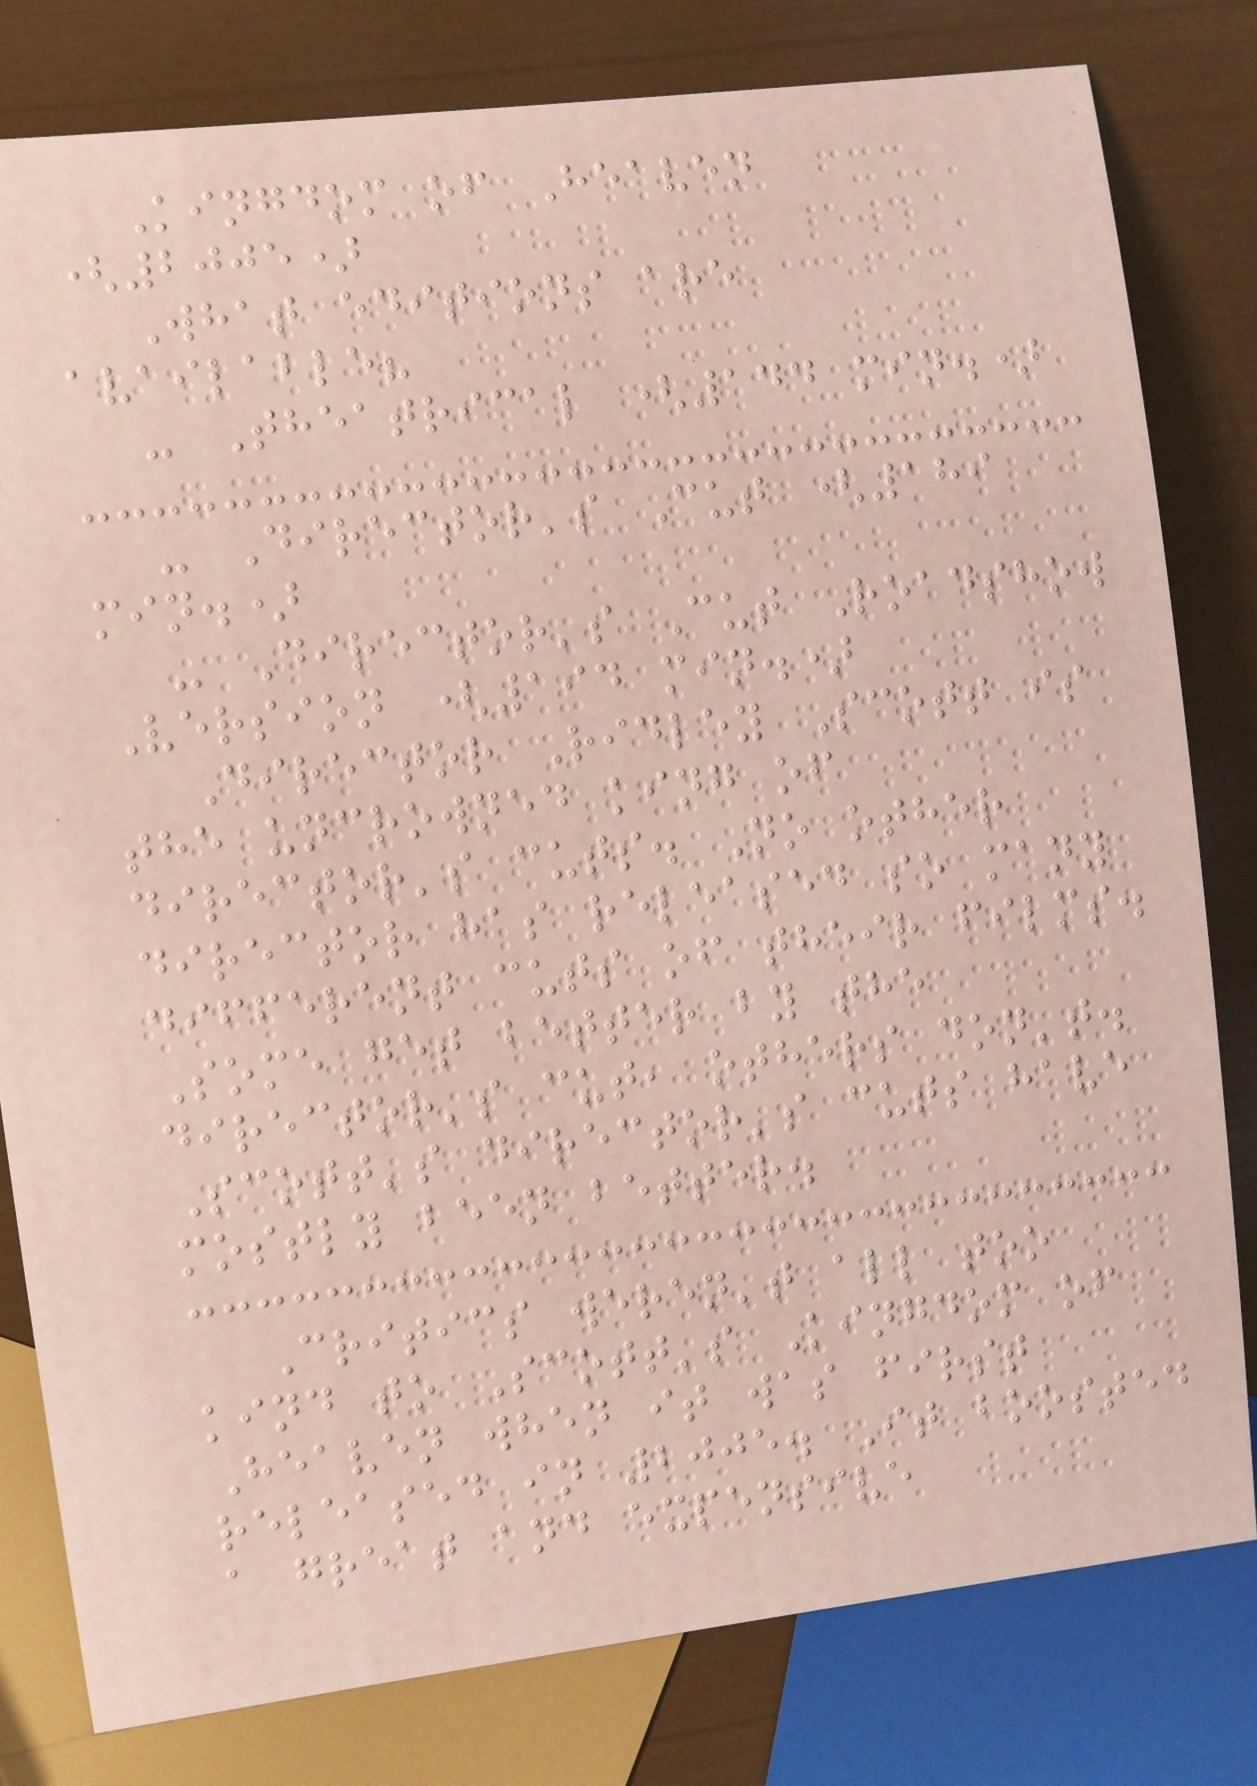Kingdom of Heaven
(2005)
What editions are
available?
- Theatrical (144 min.)
- Director's Cut (189
min.)
- Director's Cut Roadshow
Version (194 min.)
Director Ridley Scott is
the uncrowned king of
director's cuts. No other
director has released so many
different cuts of their films.
Some get better by the
director's cut, others don't.
Scott's director's cuts have
mostly been better.
Critics weren't all too
kind to Scott's Kingdom of
Heaven when it was first
released in 2005. It boosted
a great and expensive
